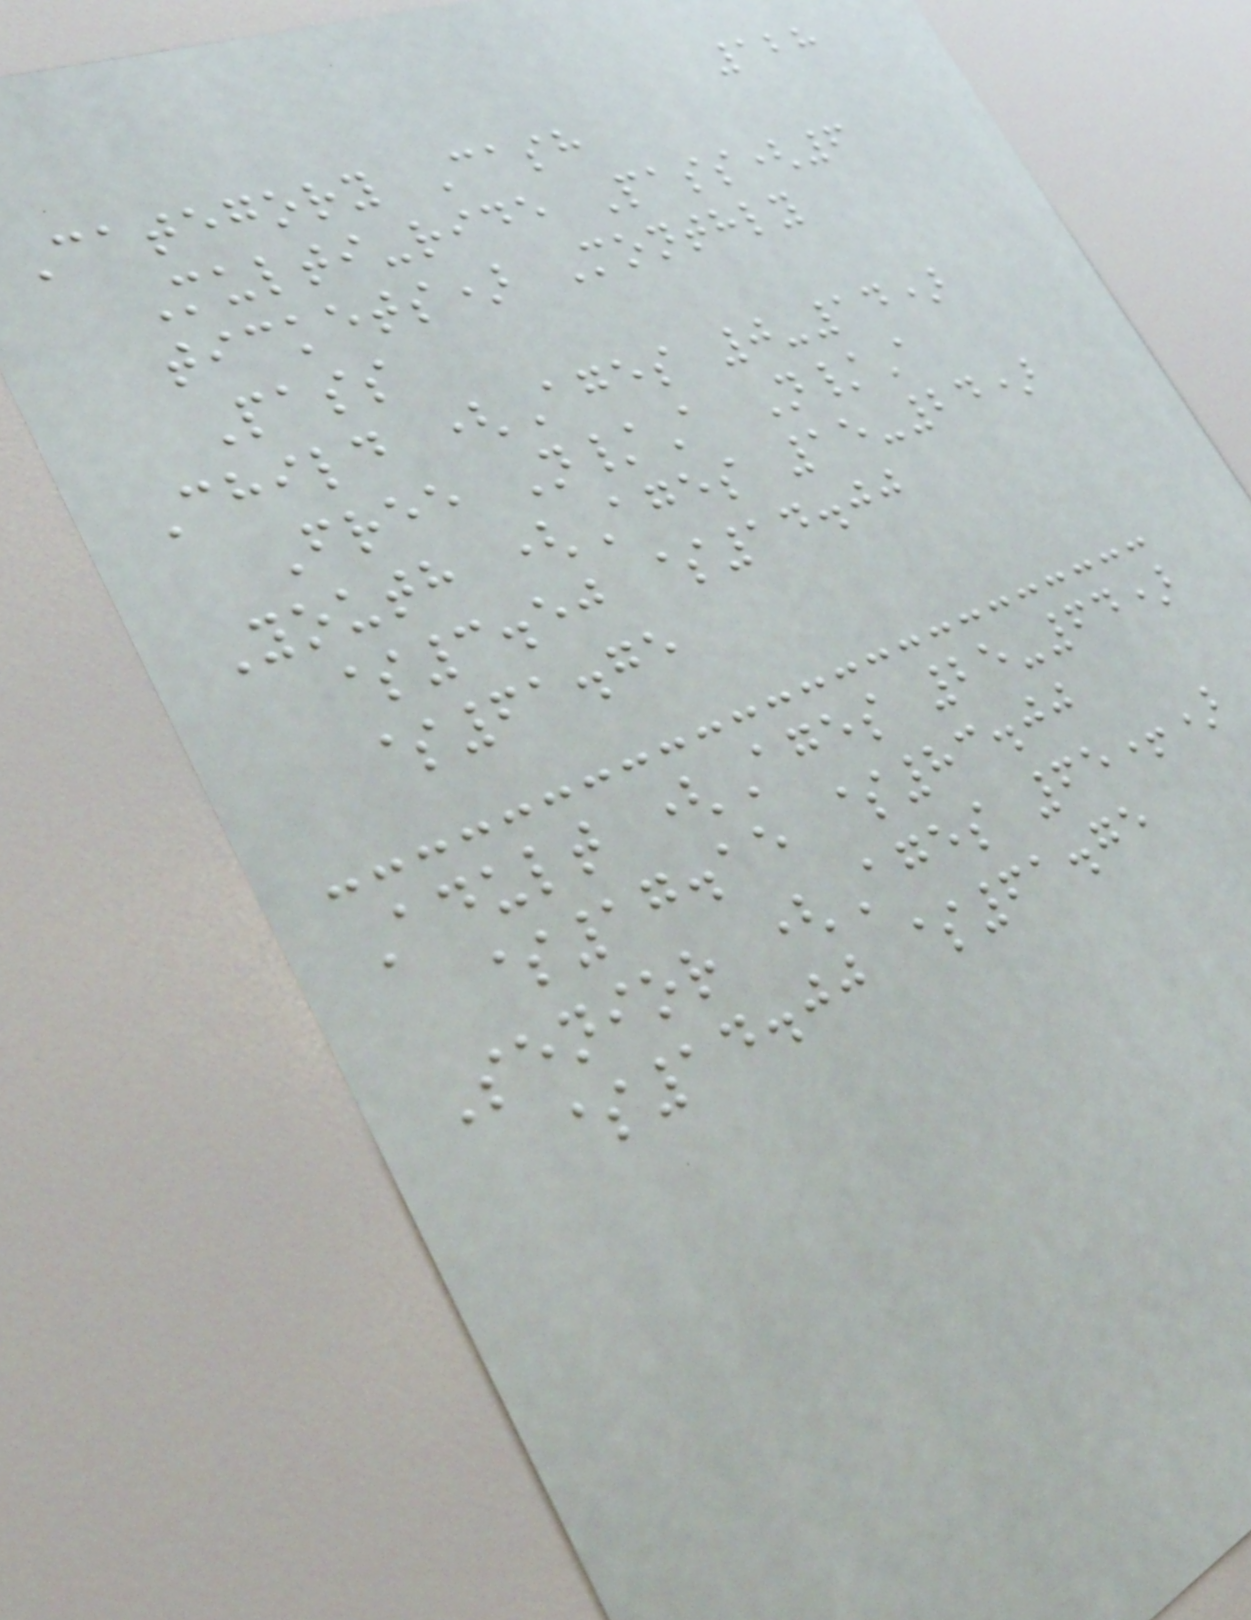128
Category Cash
Multi-ride Pass(6
tickets) Monthly
Pass
Child (Ages 0-14)
Free N/A N/A
Youth (Ages 15-24)
$3.50 $14.00
$61.75
Adult (Ages 25-64)
$17.15 $83.00
Senior (Ages 65+)
$14.00 $61.75
